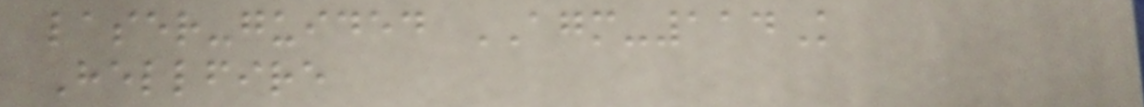laser-guided AGM-114K
Hellfire
